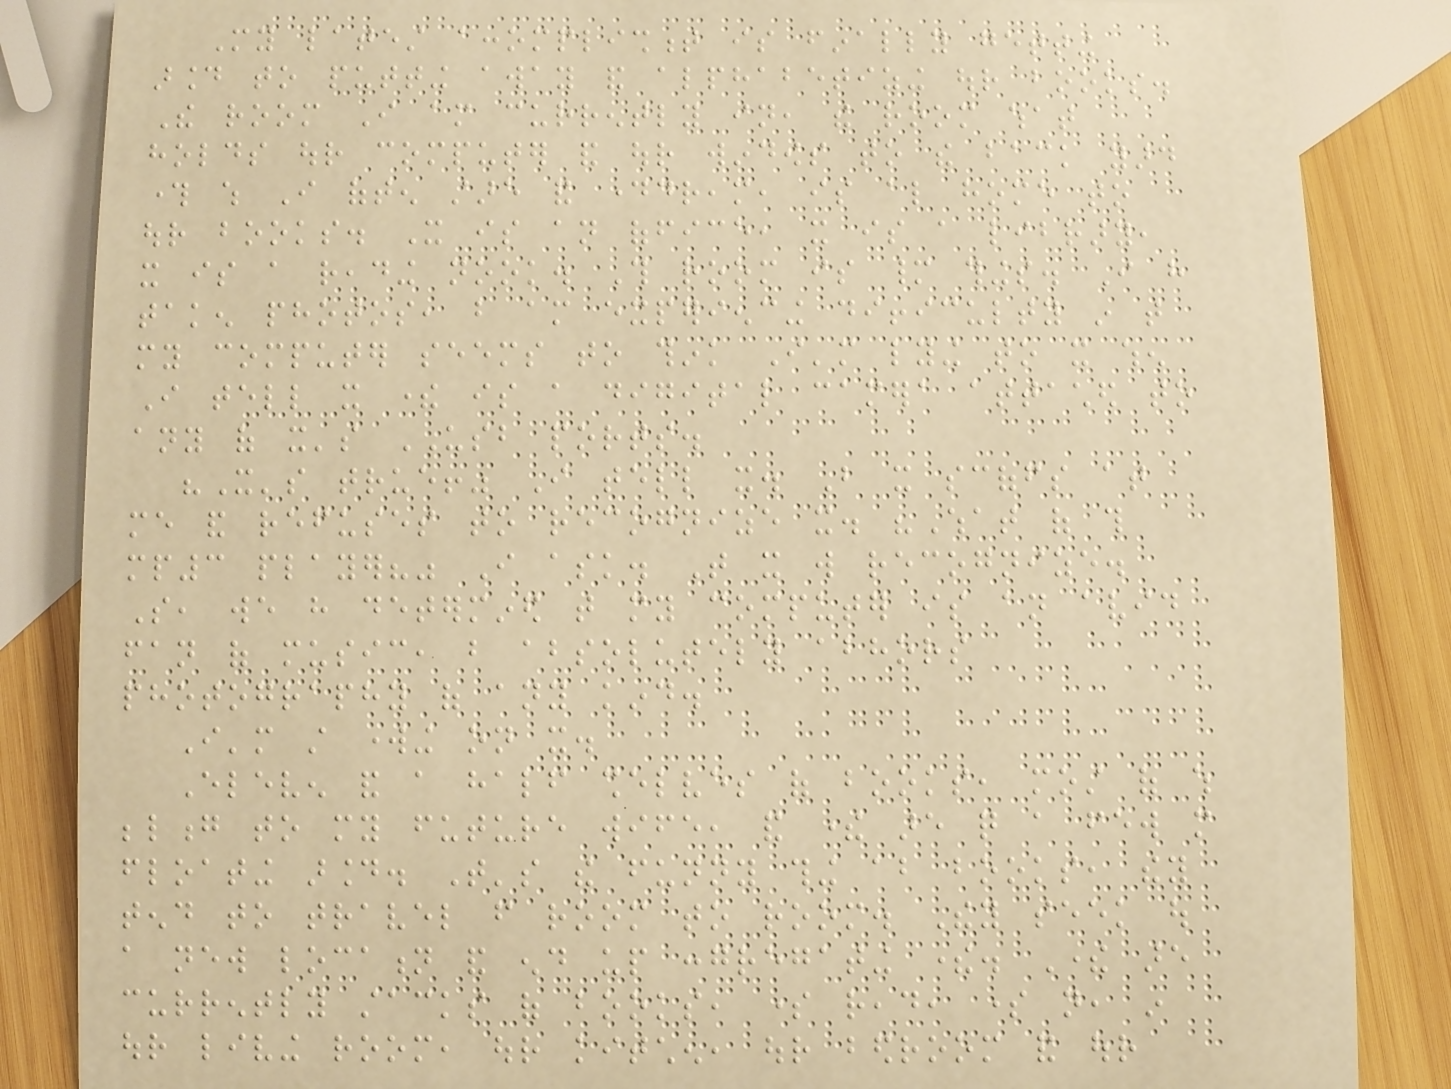My latest accomplishment is finally getting
around to putting away and alphabetizing our books.
The room I am currently in, the room what
holds our computer and our windows to the back yard
through which I often stare and daydream, is also home to
our books. It is an office, it is a library,
it is a reading nook. This room is many things. I have
taken photos, but am experiencing difficulty in that
my computer seems to think I'm lying to it when
I tell it there is a digital camera attached to
any of it's USB ports.
"It's true!" I tell it. But it scoffs at
me and refuses to recognize it. "What of this
mp3 player?" I ask. That it will recognize.
So, we have determined that my computer is an avid
fan of music, but absolutely abhors
photography of any kind.
I'm still working on it.
Eleven and a half shelves of books, most of which
belong to my future wife, and there are quite a few more
floating around. That's the funny thing about books, they
tend to travel from room to room. They seek out
a new location and end up congregating there. There are
currently stacks of books, some read, some not, in
our living room, our kitchen, our bedroom and our
